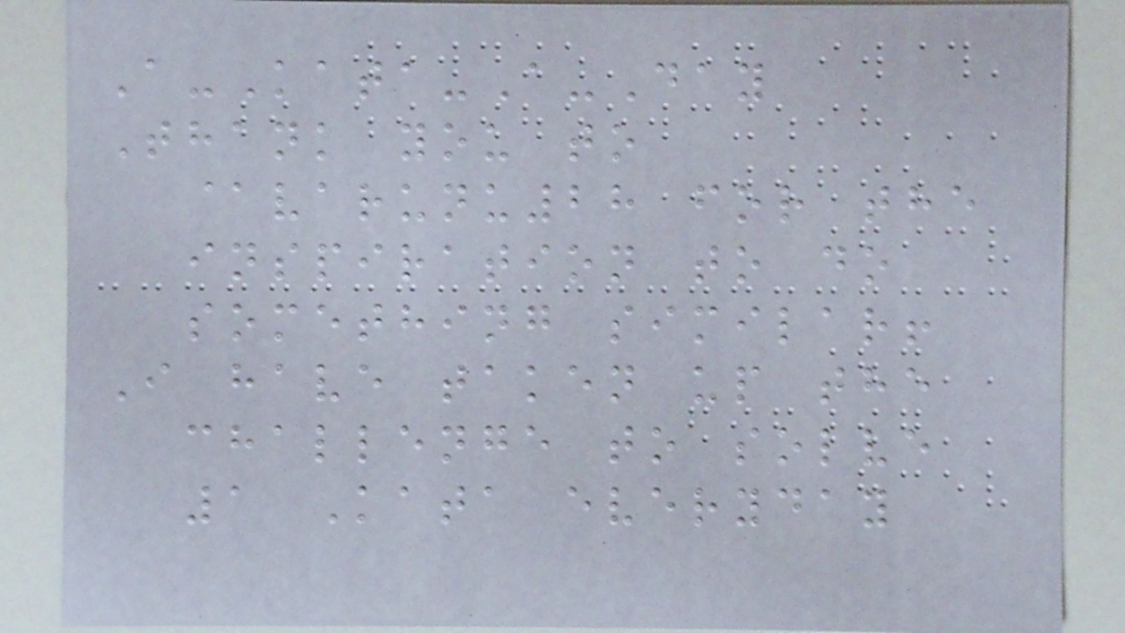A-Kata-A-Day
Thank you to
@varunu28 for the
inspiration to do
something similar!
I have taken up the
challenge to solve
1 Kata everyday
